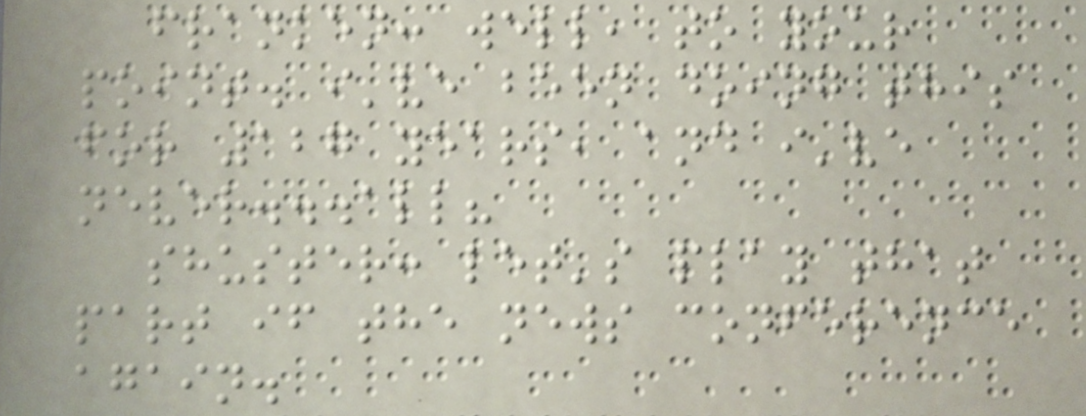franken: well, to your
point. i've been doing this
for 127 years, and i've
never...all?
shuster: let's play that
part if the news conference
again.
